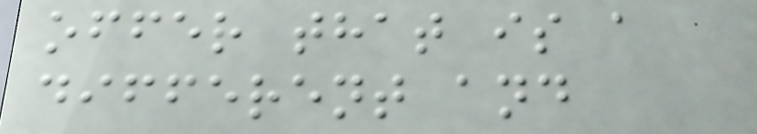offer that is a
different and
